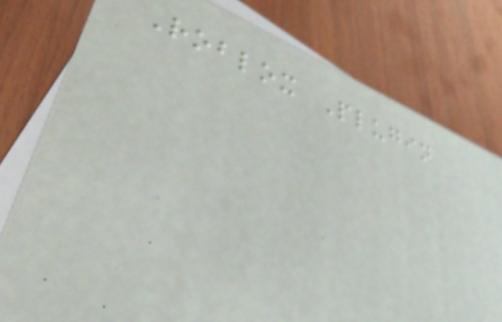Roblox Plugin
